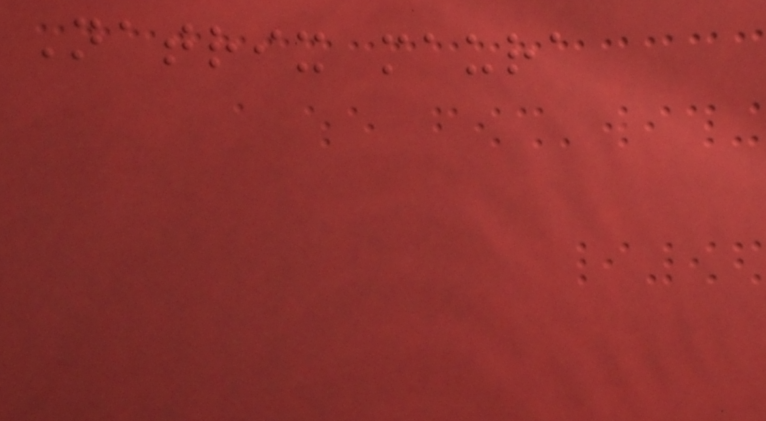Natrix maura
